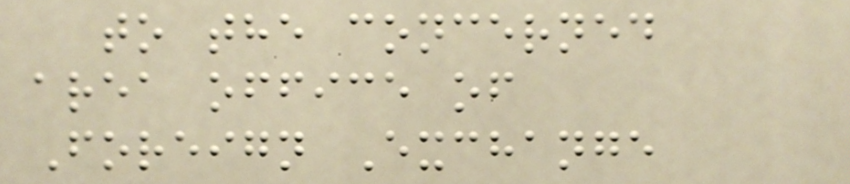to the concerned
area office of
Foreign Exchange
